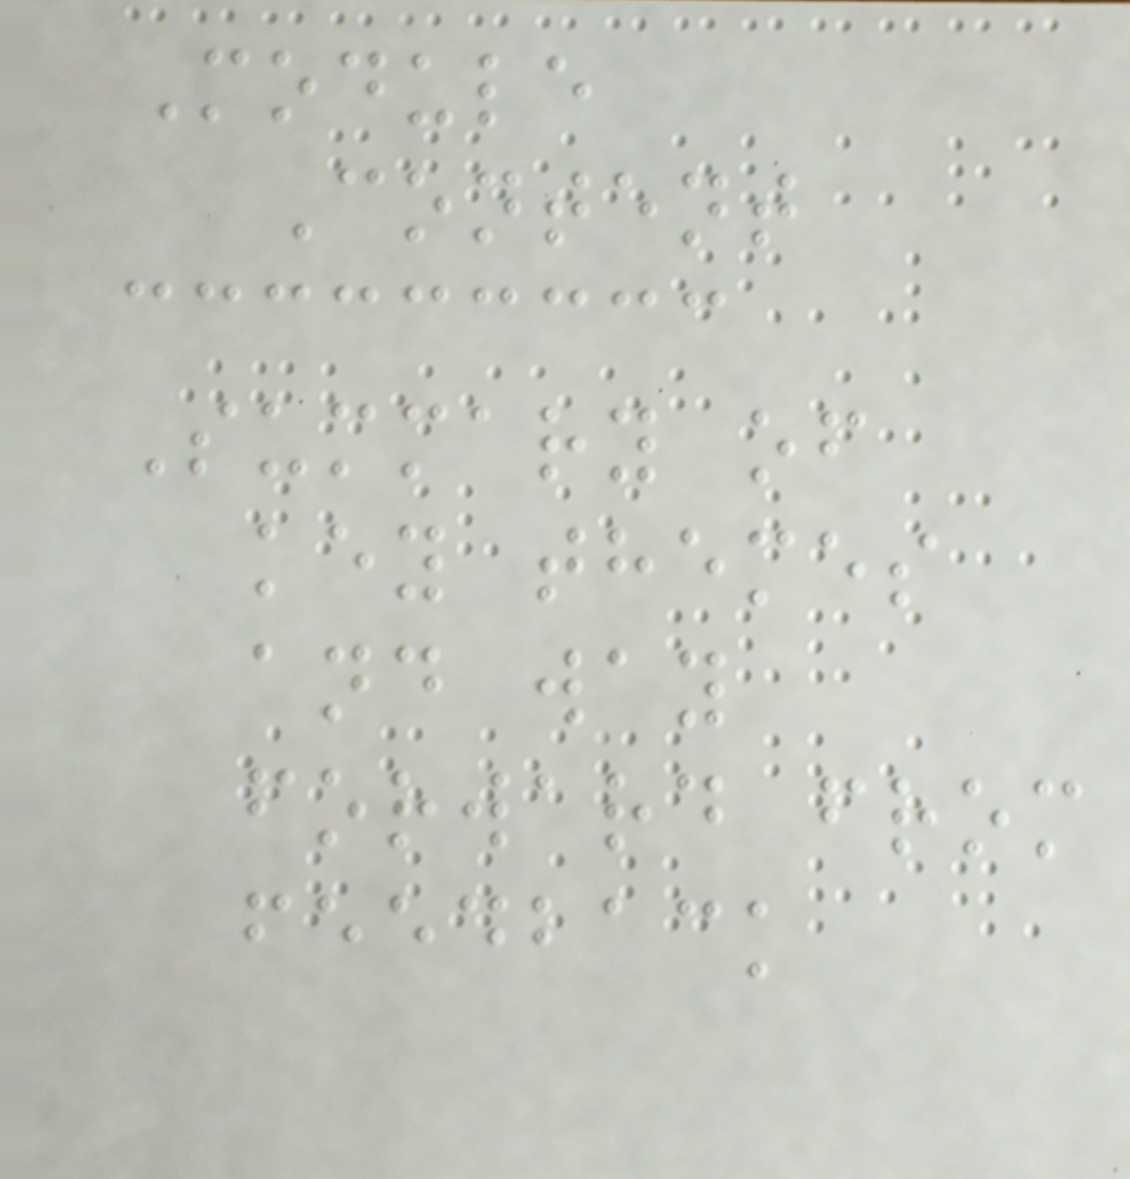Module
Content
Summary of
key themes
and way
forward from
feedback
